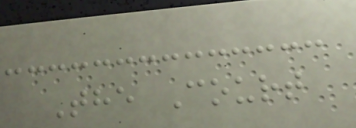The Court
